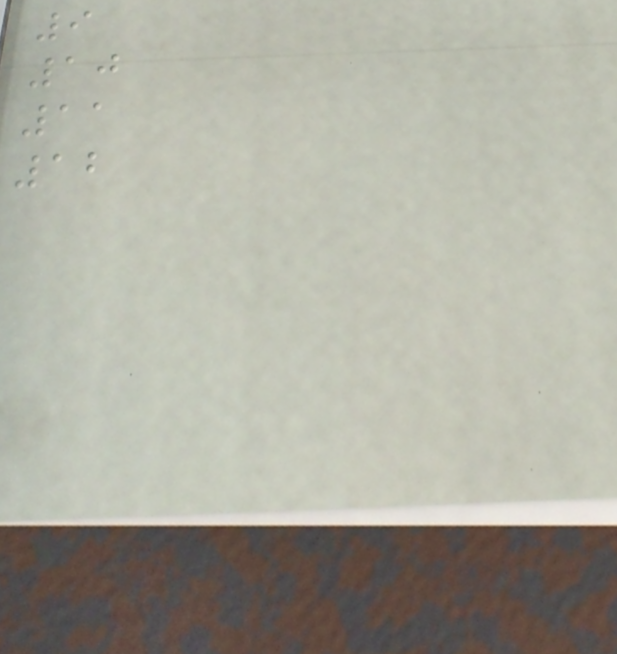9
10
11
12
